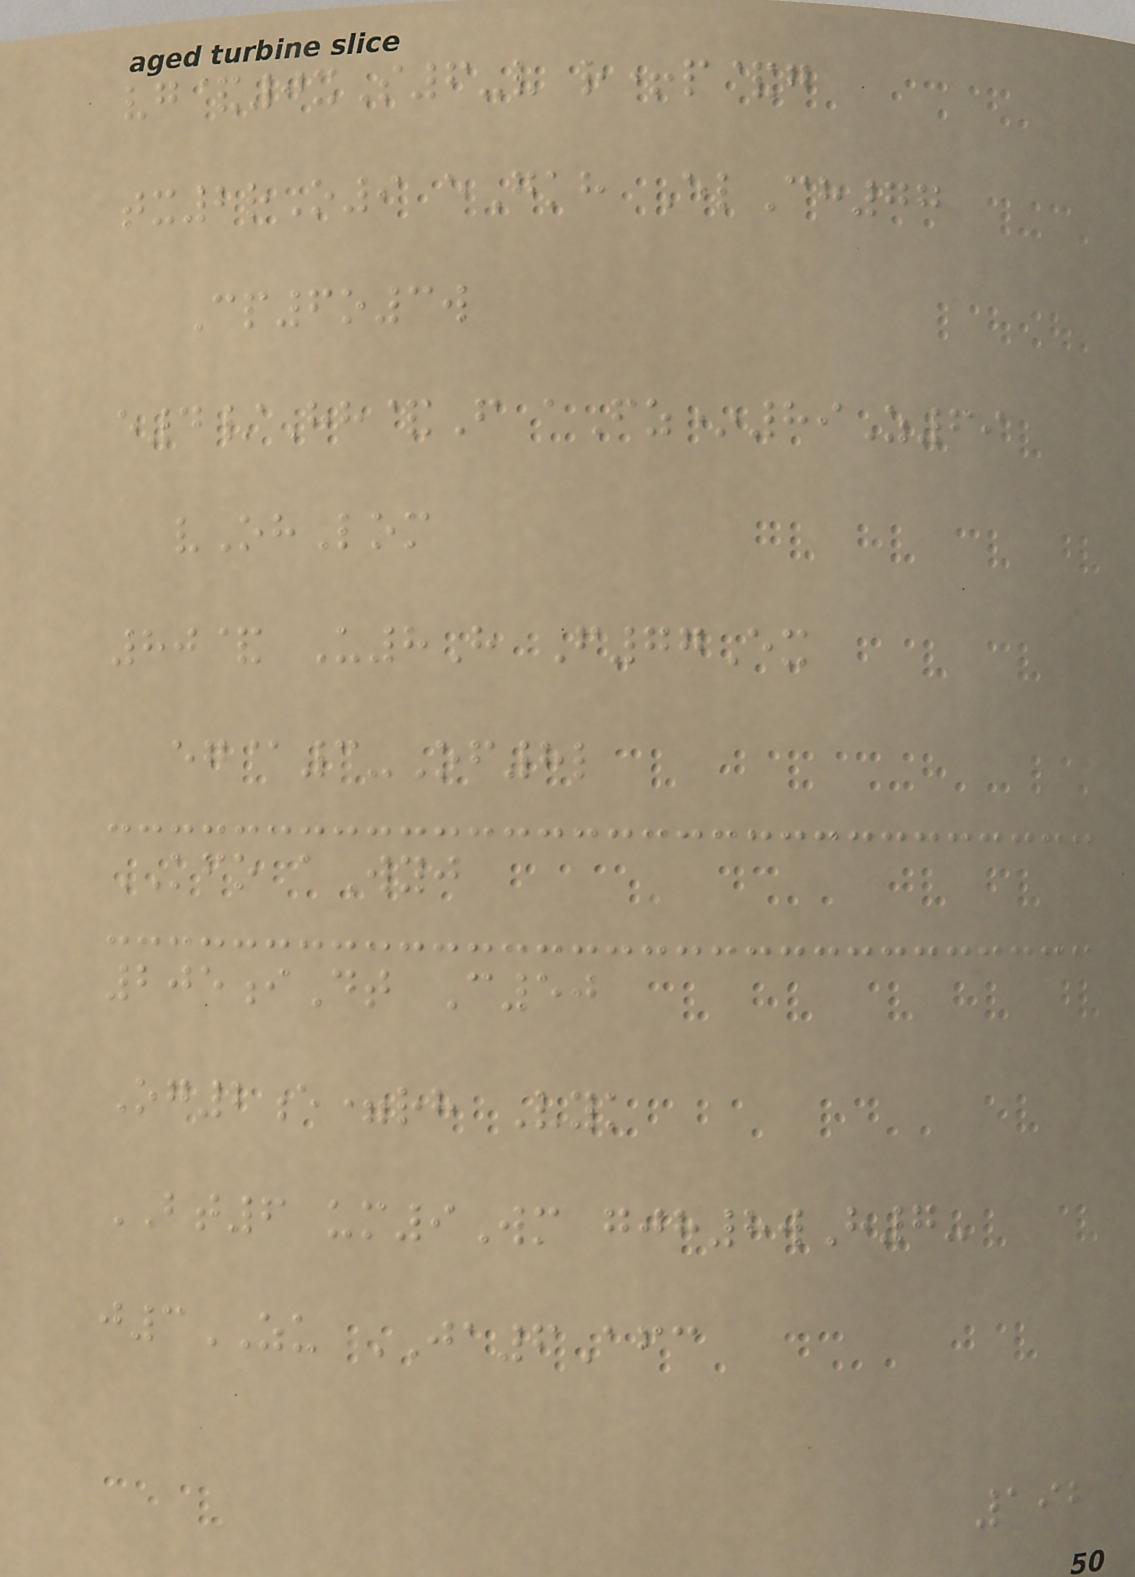vg&0xS6-v r+p&g
tx2rO9 eGkh ElCh77
Cp6o3w
e4/Hh&F aFz*89Z69
vOhLom
80& U8H F77Ex
eg@3-Of8l
KFO aWyj
205iDt C50
Og2e=rh Vyk
BT6 um9Wm gjh8wH7-
j3ZU JA6Afc
192
